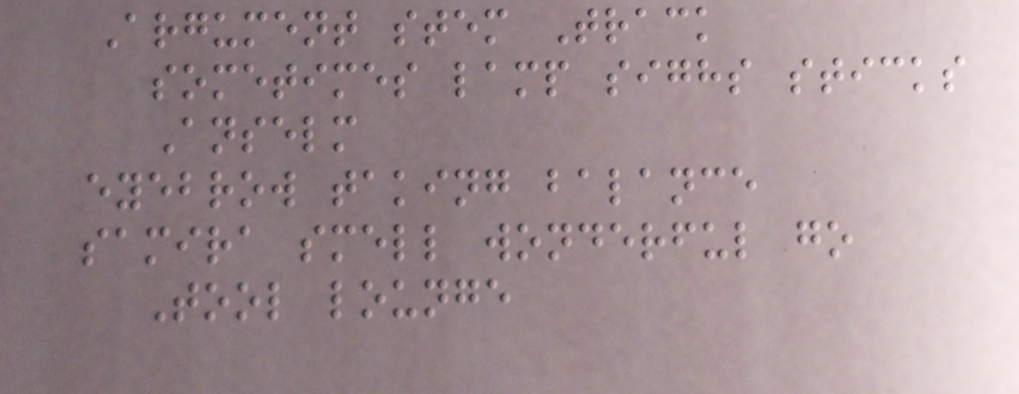Argument stem Track
sometimes lamp sighs sticks
Anselm
eyebrow taking balance
samira smell wonderful go
Tool lounge
